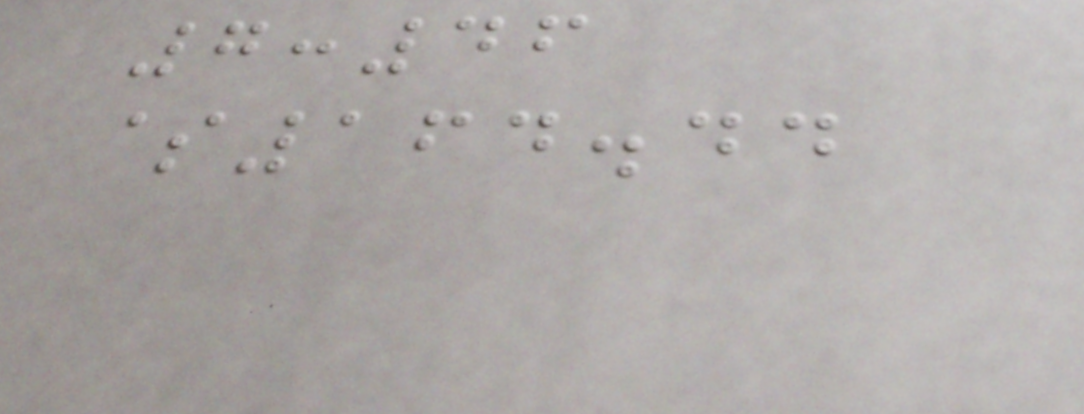7:46
$164.44
